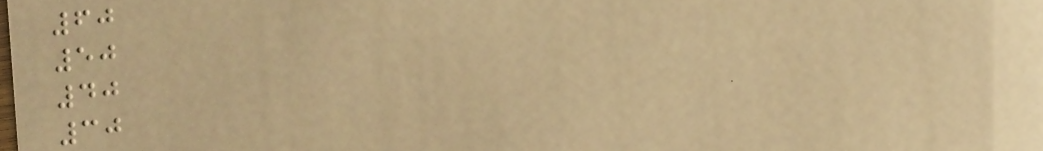60
50
40
30
